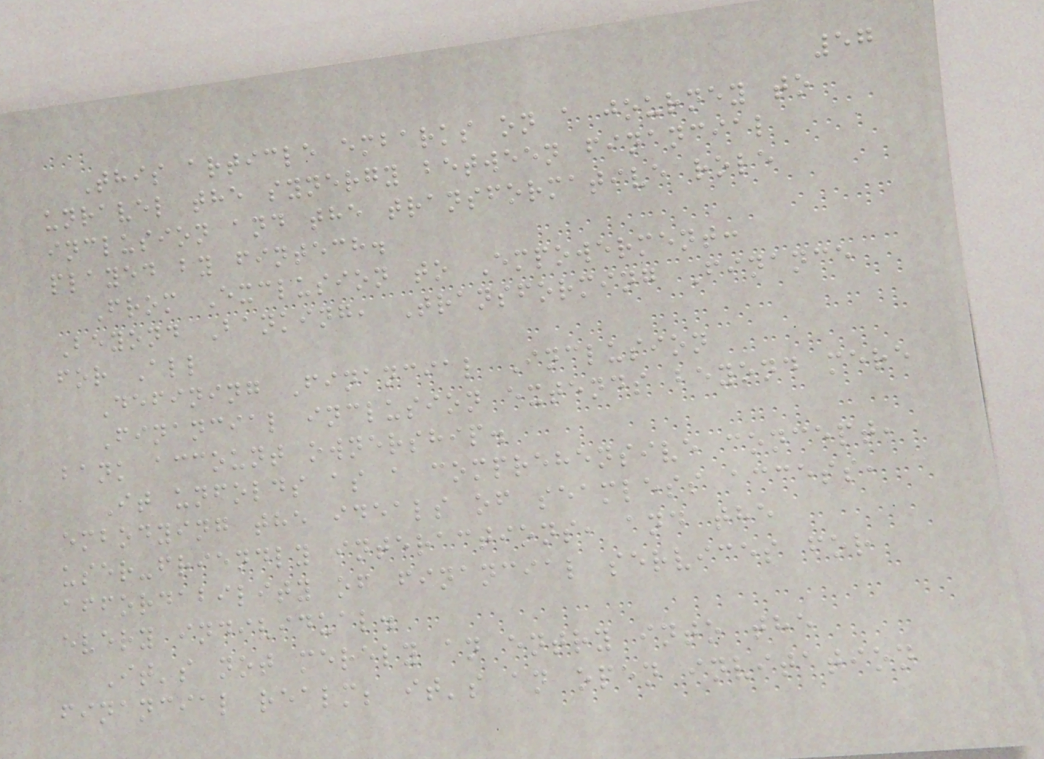57
This article embarks on a journey to
unravel the synergy between financial
inclusion and the transformative role
played by fintech.
From Exclusion to Empowerment:
Beyond Banking, Transforming Finance
for All
Defining Financial Inclusion
Financial inclusion extends beyond mere
bank account ownership.
It unfolds as a comprehensive concept,
embodying the ideals of seamless access,
user-friendly interactions, and the
affordability of financial services for
every individual.
It's not merely an entry into the
financial realm; it's an open invitation
